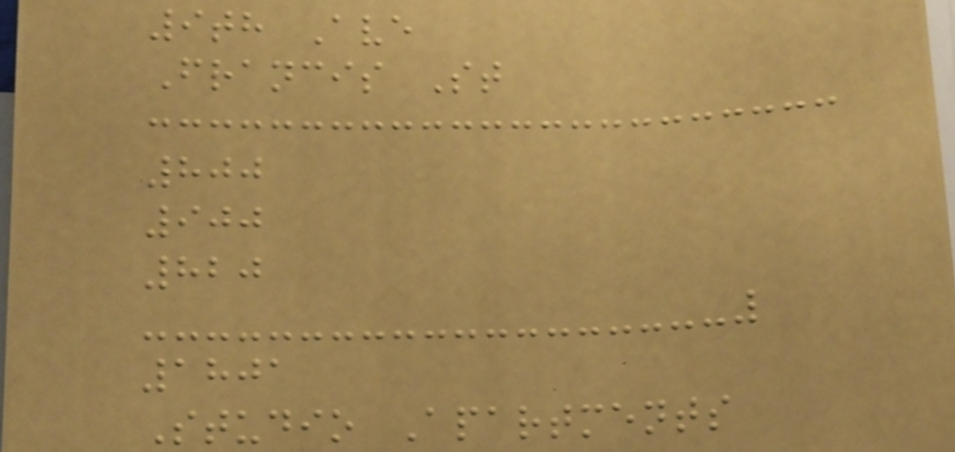9th Ave
Francis St
800
900
820
1801
Studio Apartments
